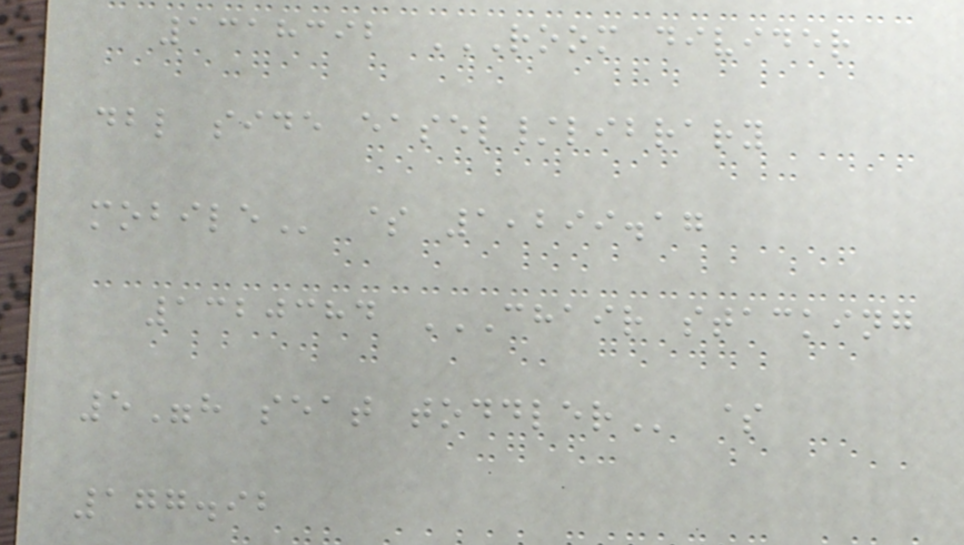1318392 ROOM DIVIDER
DBL SIDE EASEL/LIBRARY
MOBILE $ 1,299.17
1320384 CHAIR STACKING
5"H SEAT TODDLER $
177.92
